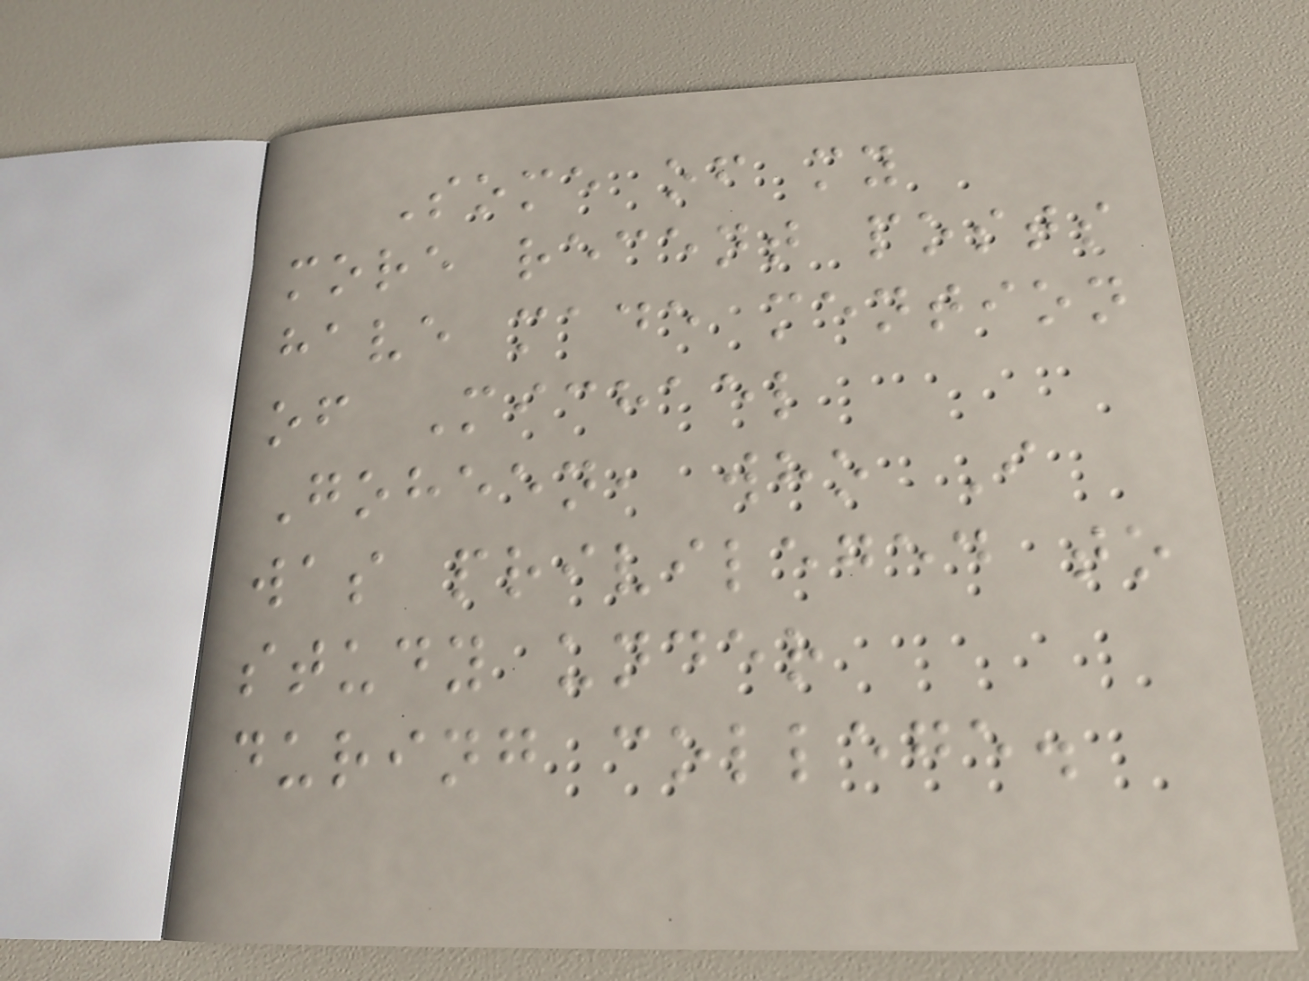Some of my
more recent posts
have made mention
of Michael
Goheen, who I
was privileged to
study under
during college.
